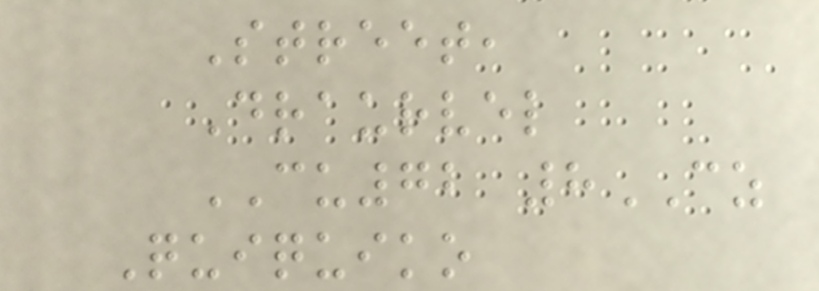Street,
Draurvel
CU72 8CZ
Quiquiko
